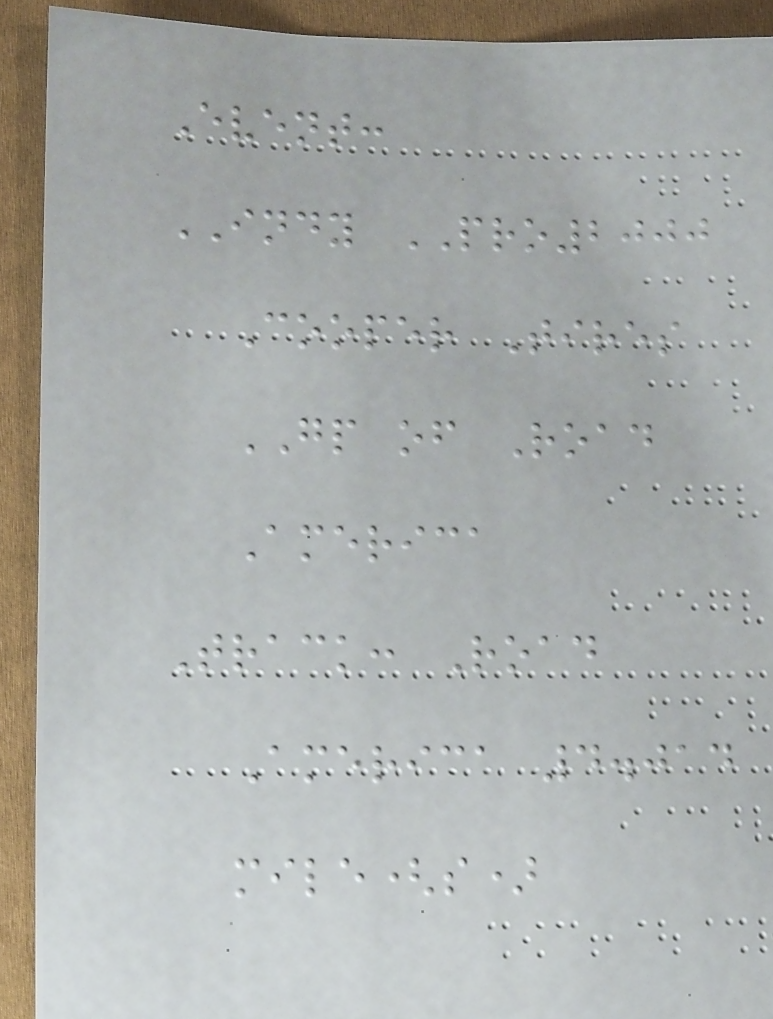Event:
INDY PRO2000
Cooper Tires
GP of Road
America
Track: Road
America 4.014
mile(s)
